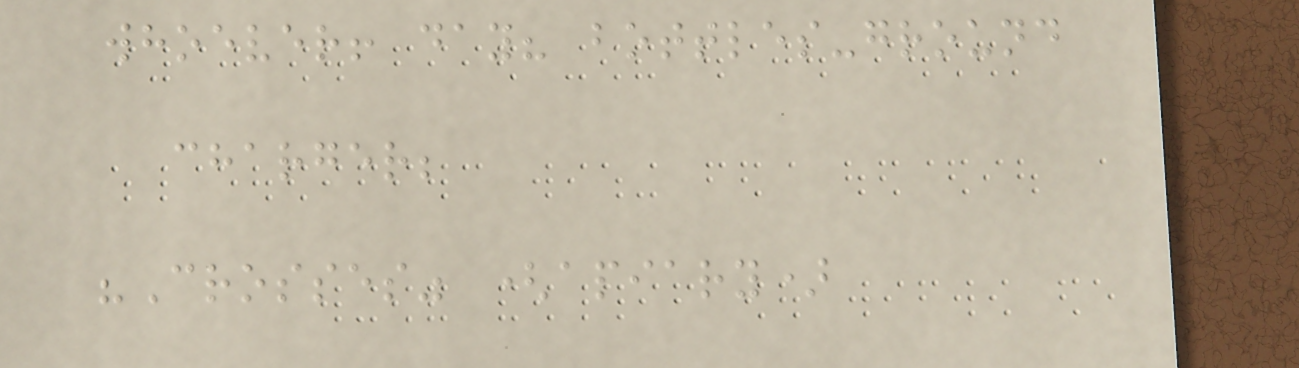whoever! day? bottles-ground
charger;
"Crosses" (apiary)
